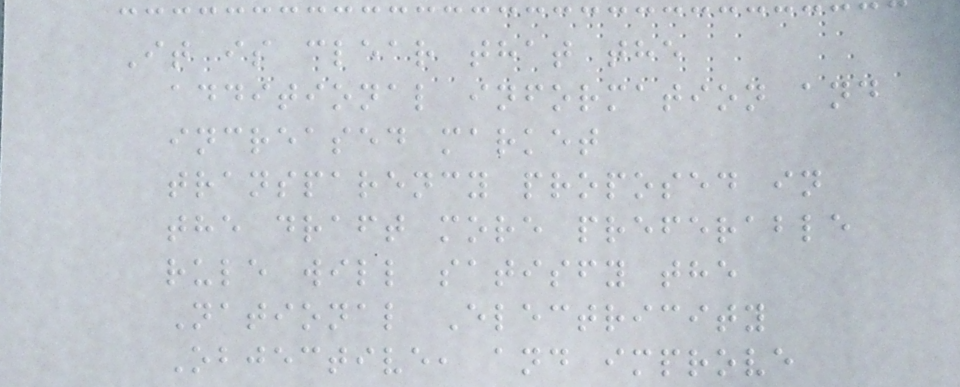It is clear that the
additional information and
increased market
transparency proposed in
the draft more preferable
rule will satisfy the
National Electricity
Objective, and improve
